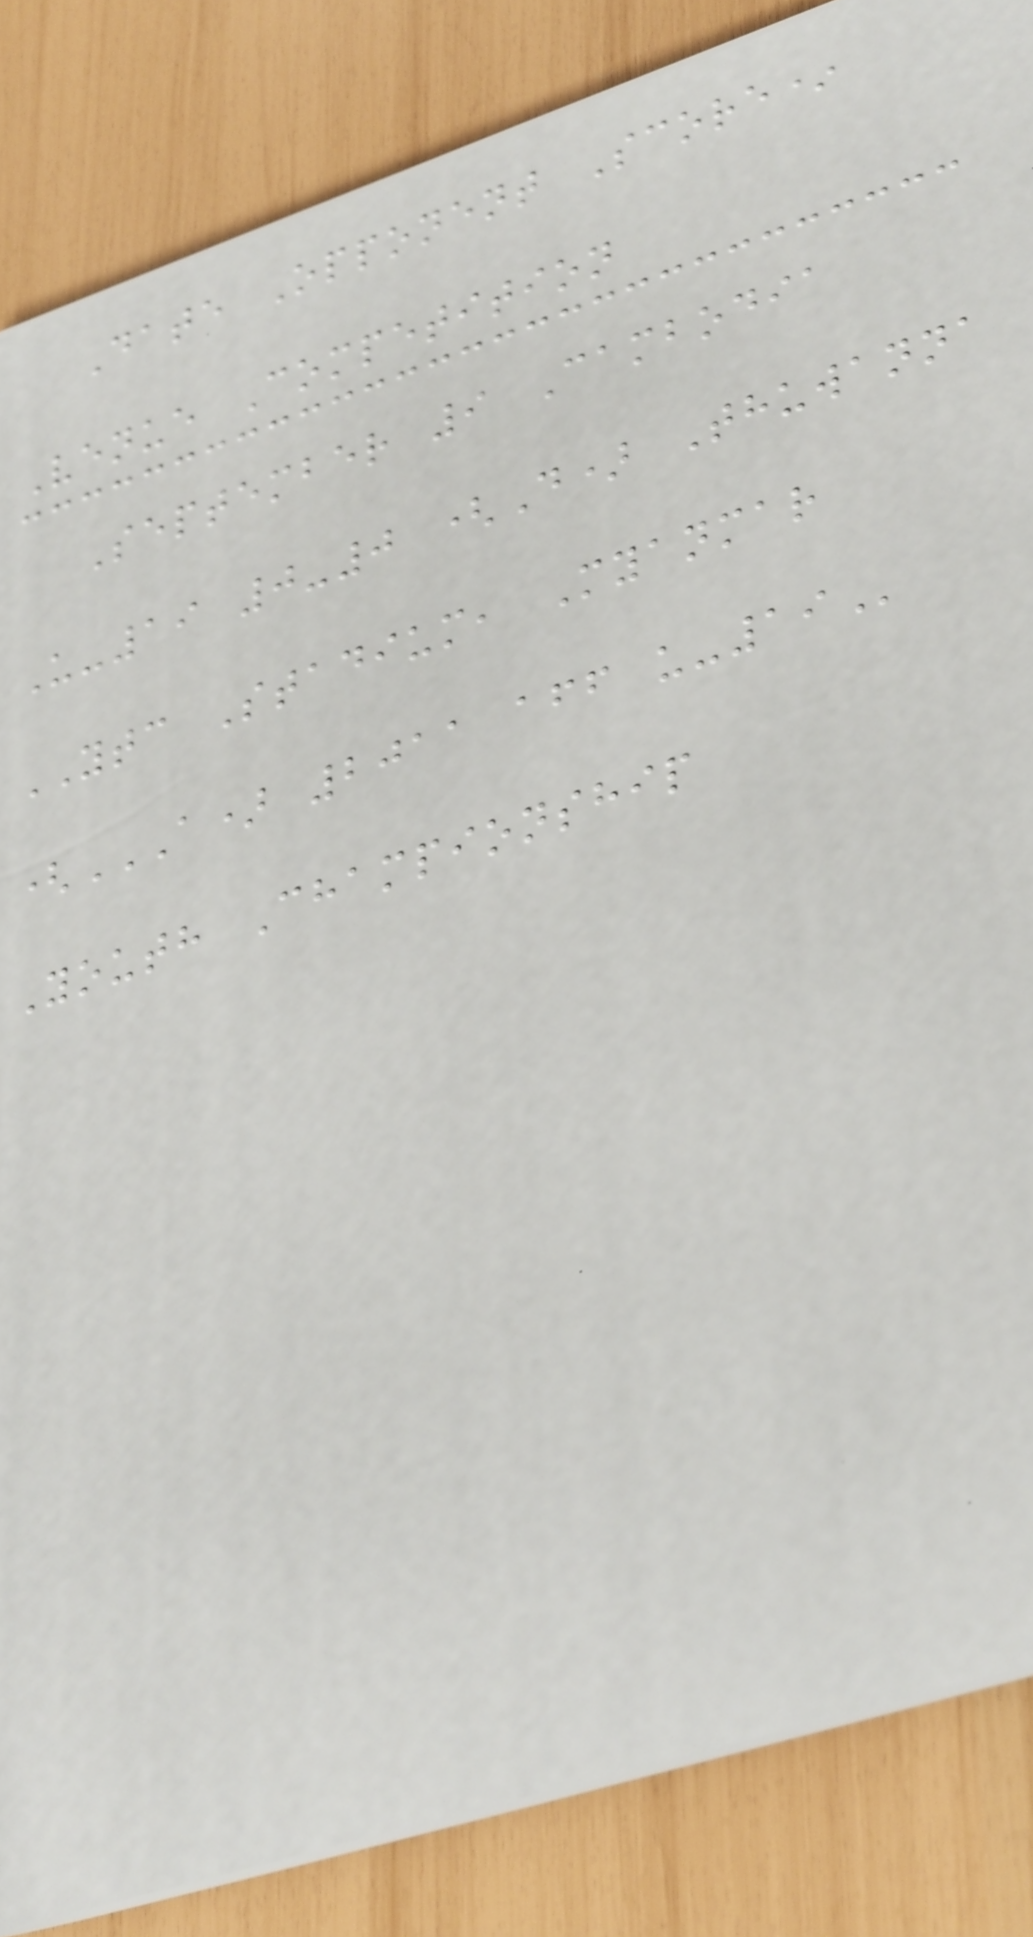Date Opponent Score*
Venue Competition
September 9 Cambodia
U-19 0-0 (D) Thuwanna
YTC Stadium, Myanmar
(A) 2011 AFF U-19
Youth Championship
